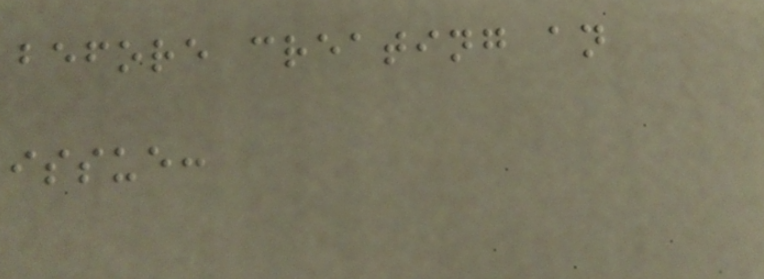before creating an
issue:
